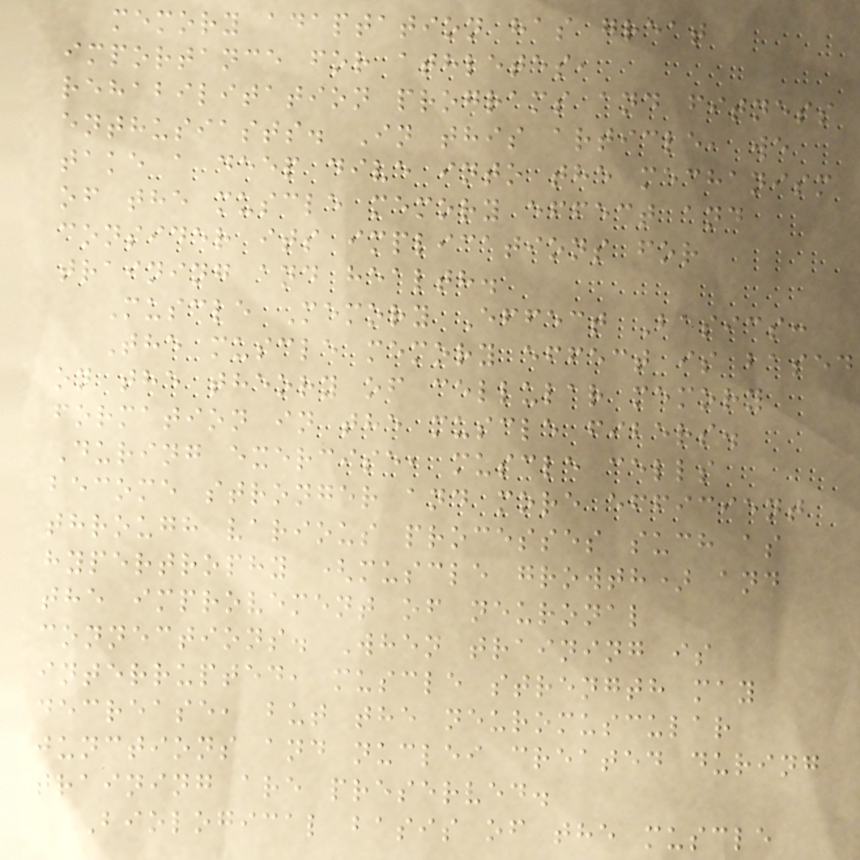memory adaptation has great
importance for athletes,
rehabilitation programs and fitness
enthusiasts. In this article, we
take a deep dive into the mechanism
of the muscle memory effect and
consider its implications for
training and health.
Muscle Memory Effect Basics:
The muscle memory effect is based
on the theory of cellular memory
formation in the muscle fibers.
During exercise, muscle cells
become stronger and more efficient
through various processes such as
hypertrophy (muscle growth) and
the improvement of neuronal
connections. When training is
interrupted, muscle strength may
decrease, but the neuromuscular
junctions and nuclei created during
training are preserved.
Biological basis of the muscle
